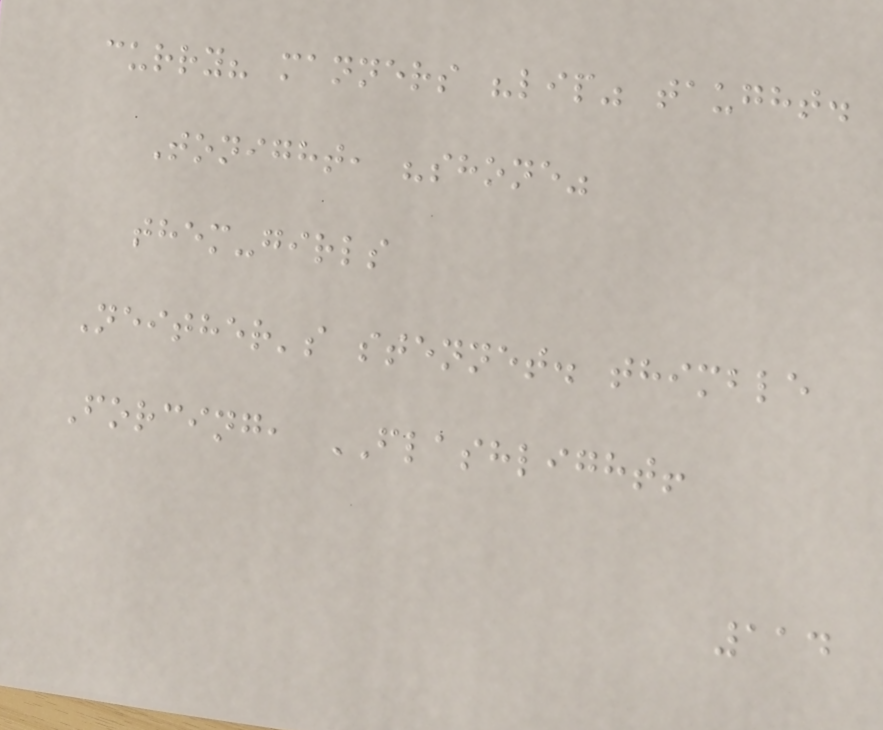curry? manners "lip" taught.
Tonight, "shone"
them-girls
Neither's stennet. thimble
Forcing, FLASHLIGHT!
114
